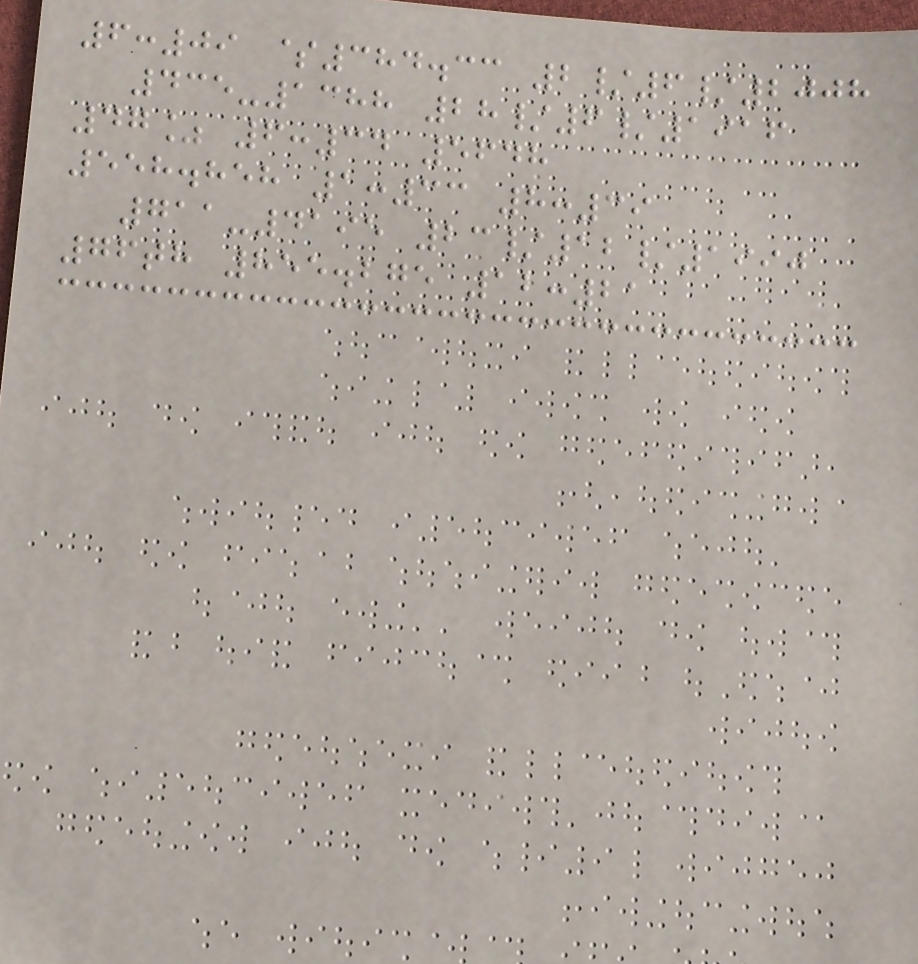6:09 $384.33 2/6/2008
435-1388 28/6/1916
47% 6:34 5648
558.858 1:33 8:39
711-4195 23/12/1990
76th 855.275 12:21
